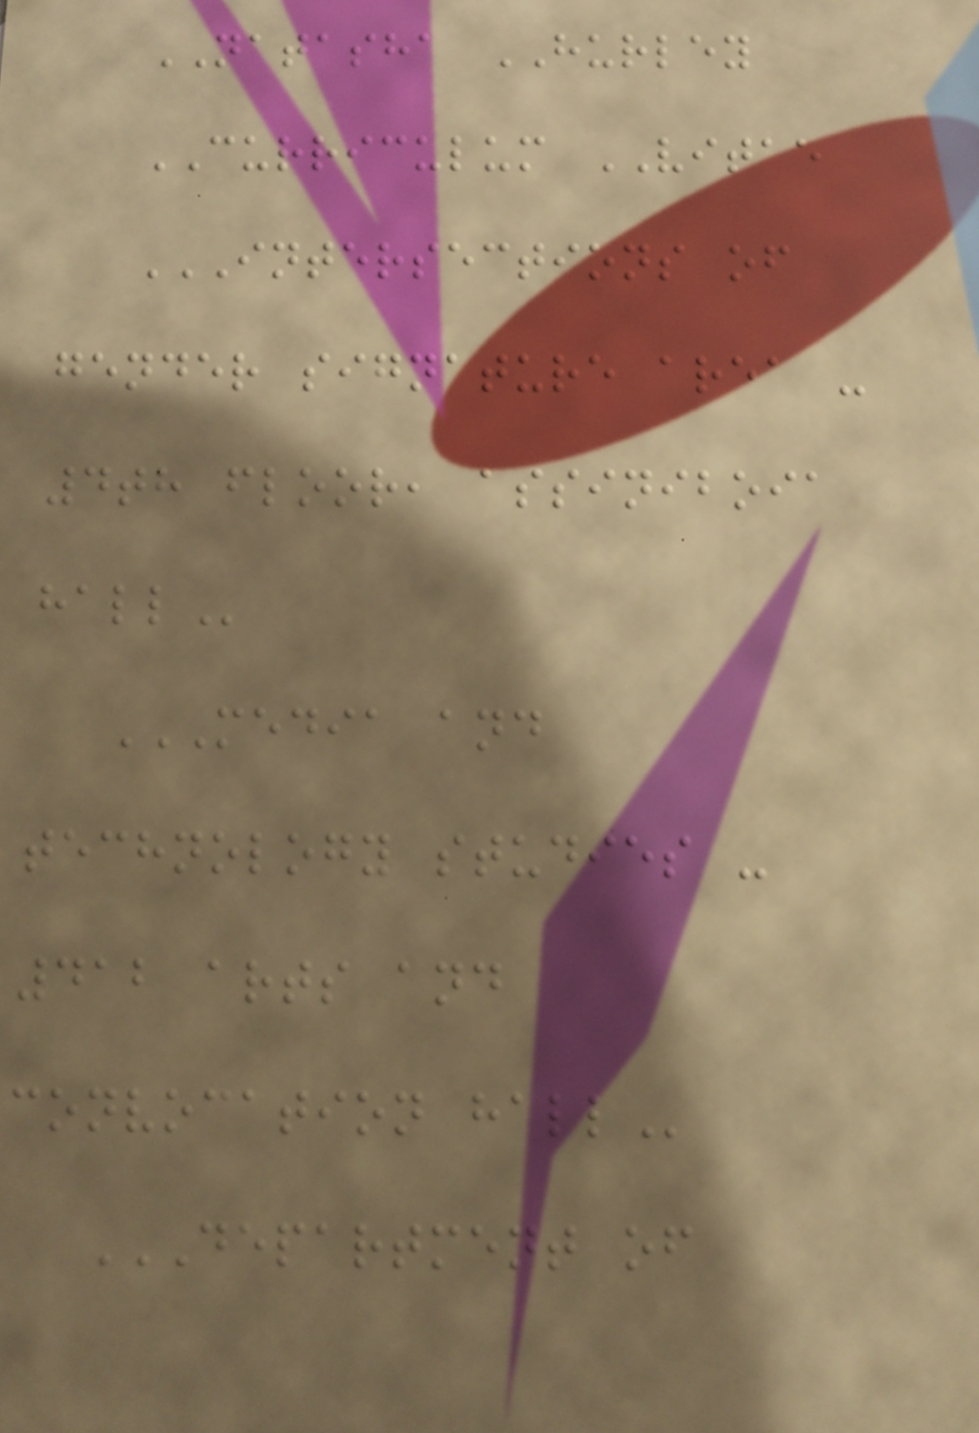NATASHA HURLEY
CURRICULUM VITAE
INTERSECTIONS OF
GENDER SIGNATURE AREA -
4TH FLOOR, ASSINIBOIA
HALL
MEDIA AND
TECHNOLOGY STUDIES -
412 ARTS AND
CONVOCATION HALL
DEPARTMENT OF
